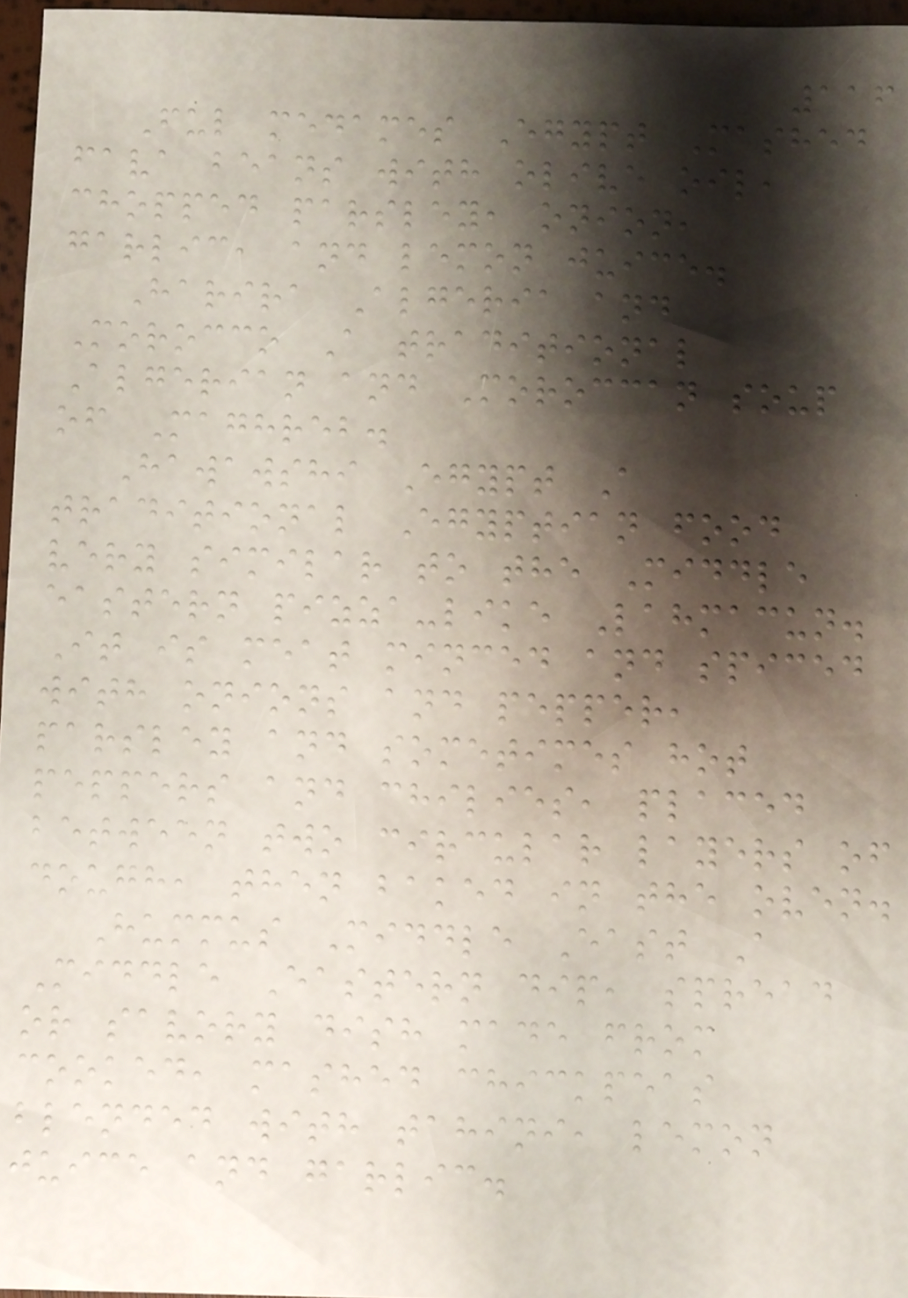116
Ful medames Egypt Mashed
fava beans with olive oil,
chopped parsley, onion,
garlic, and lemon juice.
Harira Algeria and
Morocco A traditional
Algerian and Moroccan soup
of Maghreb.
Hawawshi Egypt A
traditional Egyptian food
very similar to the Middle
eastern pizza-like Lahmacun.
It is meat minced and spiced
with onions and pepper,
parsley and sometimes hot
peppers and chilies, placed
between two circular layers of
dough, then baked in the oven.
Hummus Middle East A
Middle Eastern dip, spread
or savory dish made from
cooked, mashed chickpeas
blended with tahini, lemon
juice and garlic.
